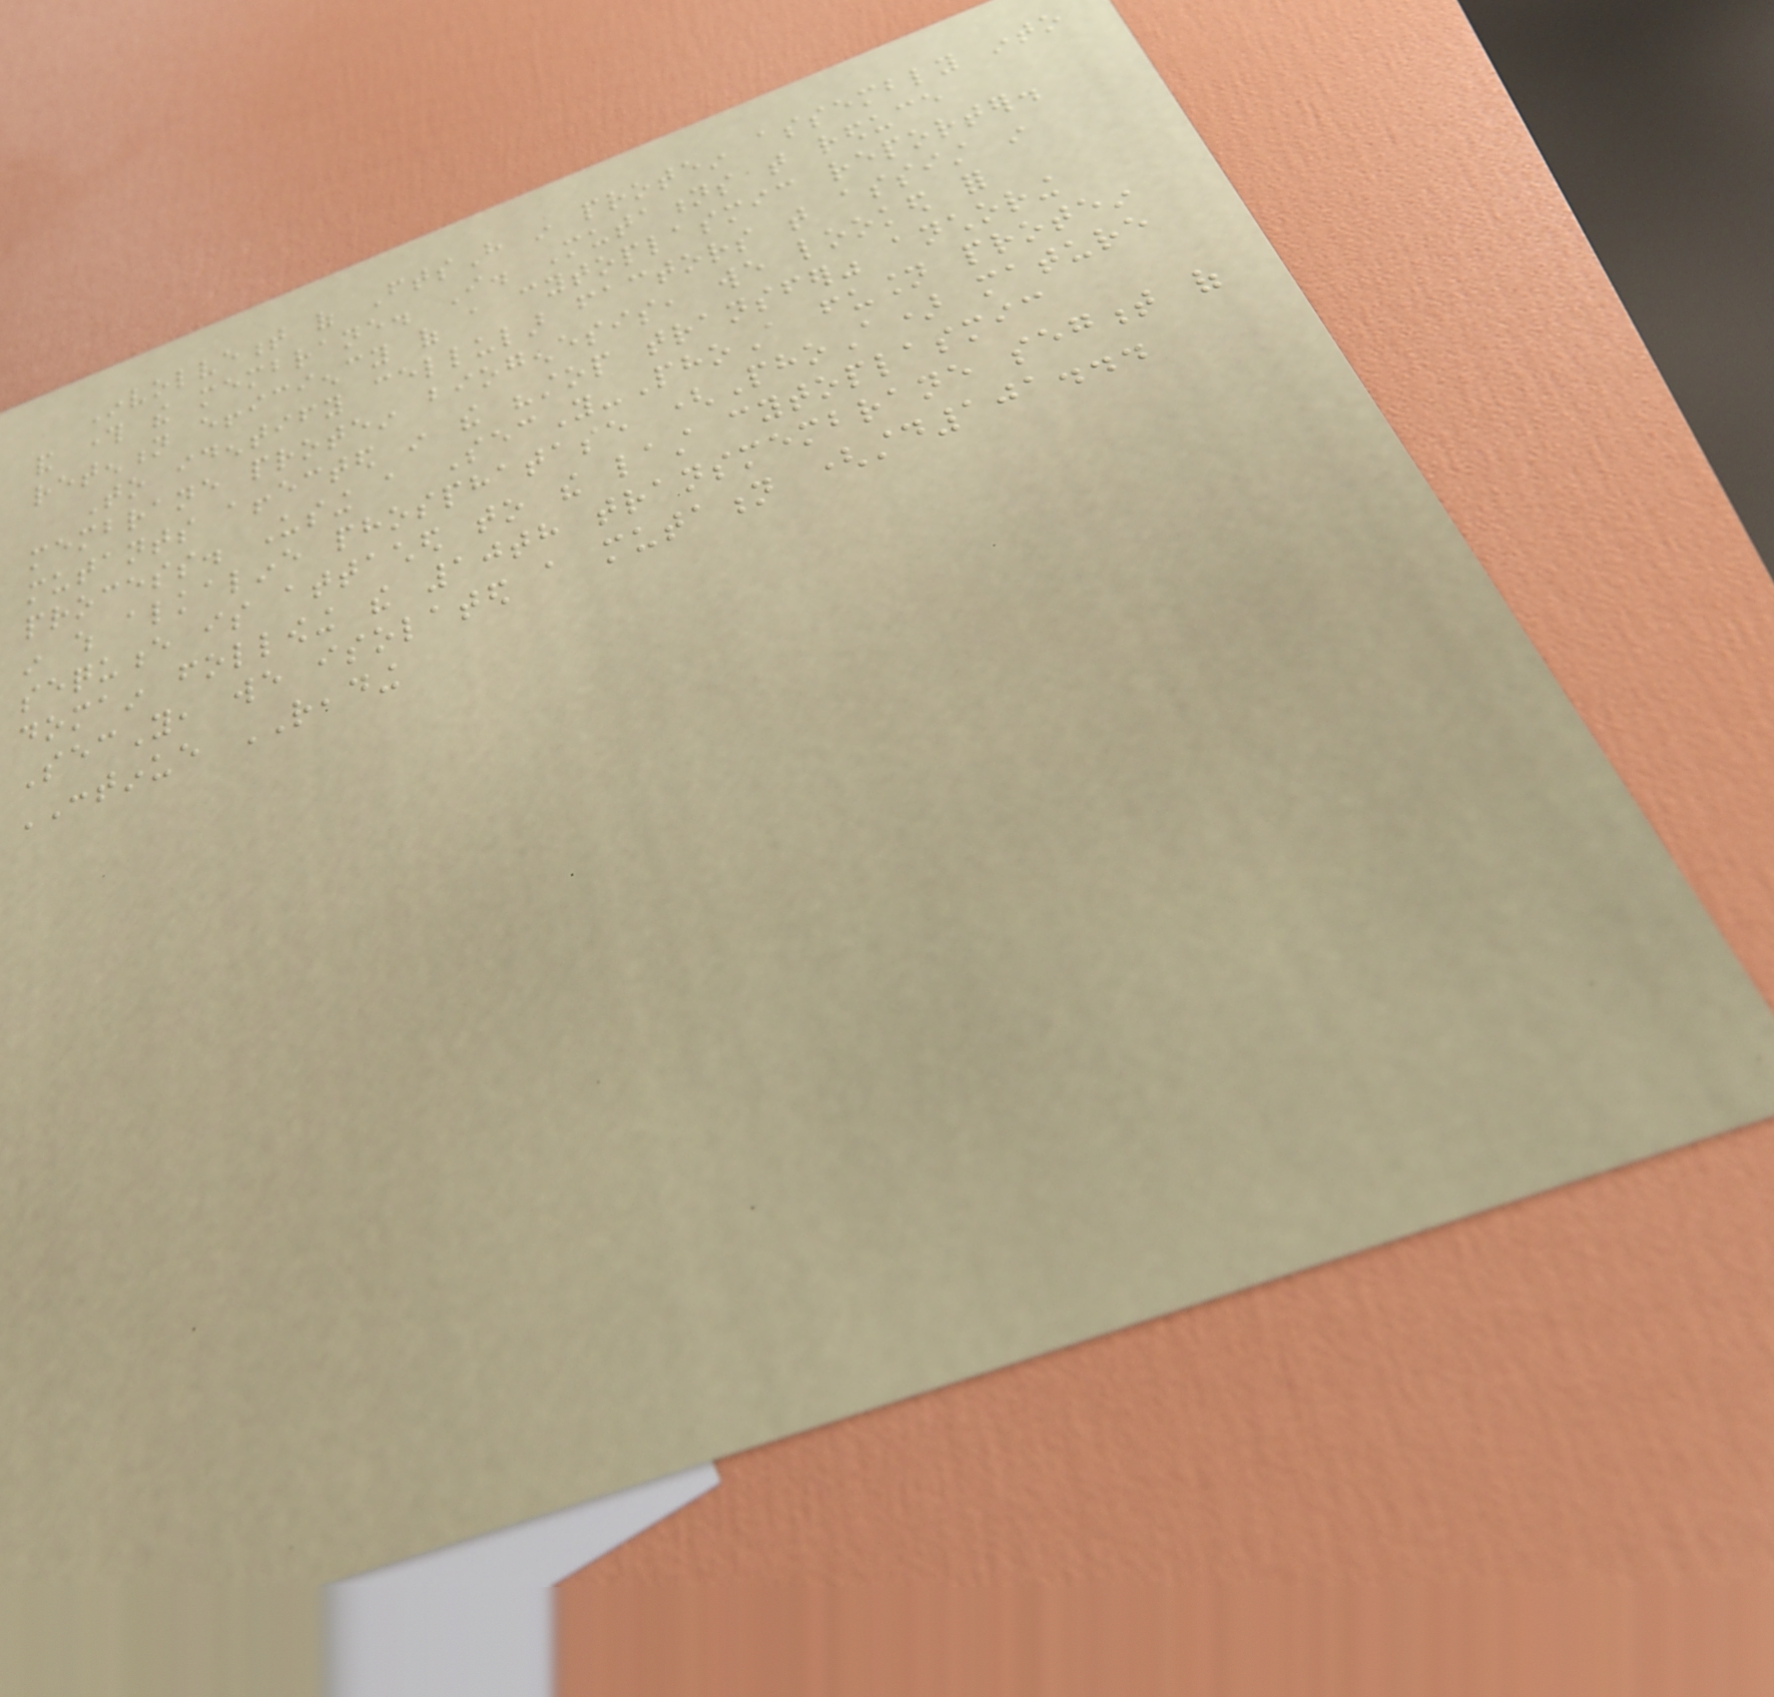Involvement of FtsH in protein assembly into
and through the membrane. I. Mutations that reduce
retention efficiency of a cytoplasmic reporter.
To identify cellular factors that assist in
membrane protein biogenesis, we looked for
mutants affected in the "stop transfer" anchoring
process. Using a SecY-PhoA fusion protein
in which alkaline phosphatase (PhoA) mature
sequence is attached to the last cytoplasmic
domain following the 10th transmembrane segment of
SecY, we isolated a mutation (std101...
CONTINUE READING
